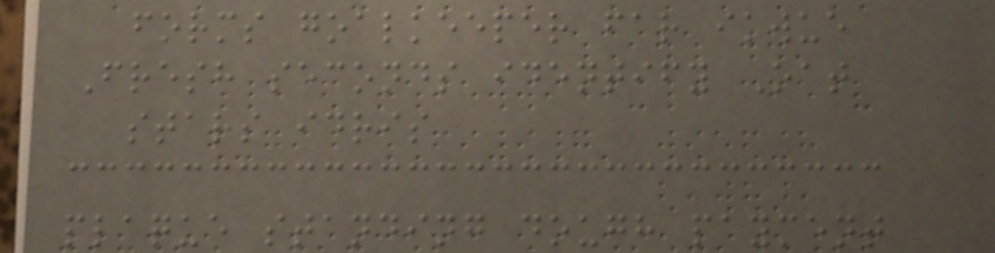forms goalkeeper far ikwue
Fresh seconds identify Oat
stars idris
plaque standing dough payment
